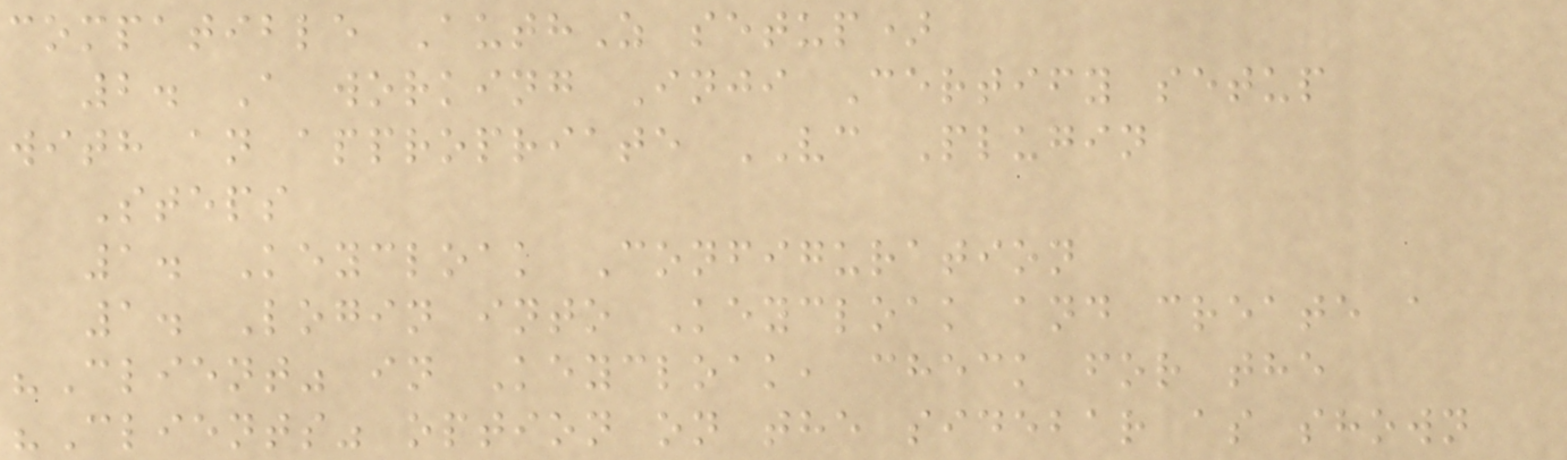compatible AuthZ setup)
2. A working Inji Certify setup
with an appropriate VC Plugin
Steps
1. Keycloak Configuration
1. Login into Keycloak and create a
"Client" in Keycloak, check for the
"Clients" option on the sidebar as shown
